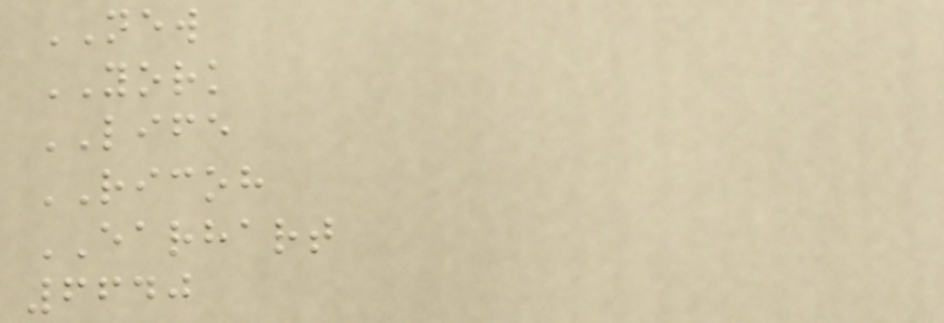NEW
YORK
LIFE
RICOH
EARHART
6640
